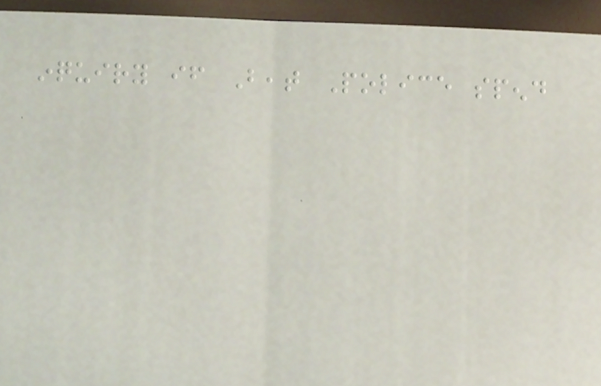inquiry if Beat Police spend
